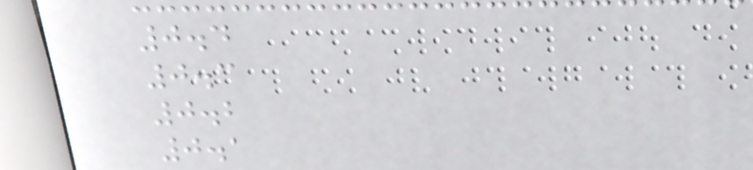0.4
0.3
0.2
0.1
